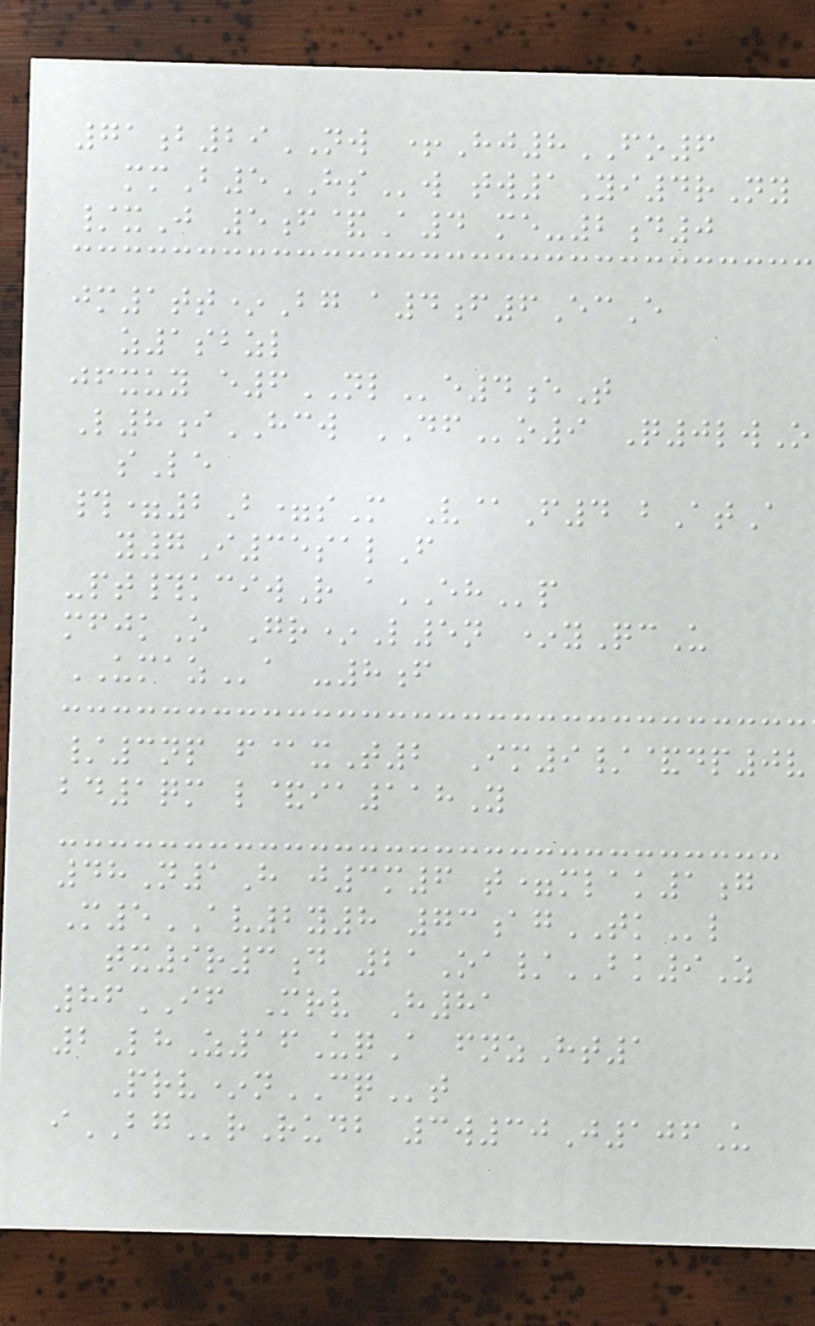71b29NW +Hj8FO6
mmB5HSw tw1Yi4rNy
/xJ 5f&A4 me-2d0
jm1tt*Bg a4f6EcE
z1sbzl
jfxuy e6NLe4eT
L8iHCW DFo9 Q0lwO
sLe
#=2B=sM V@F4 bAtA
y7I35salF
-pt#kciwR aEHp
mfjkO Gr*L5n *yQcU
UMAZa -8f
/3np f@xT2 Im9/&dp0v
bd1qm l&ia118Y
48N1H j3m6 t=mlak1g
M5AV2y8 73agTKl
tx9r3d 21Oa/BK9Z
86IF Mrv H81
2LhZ16UqA fnzHt1
Prv*nCQt
iBGrRudb 3w30J106U
